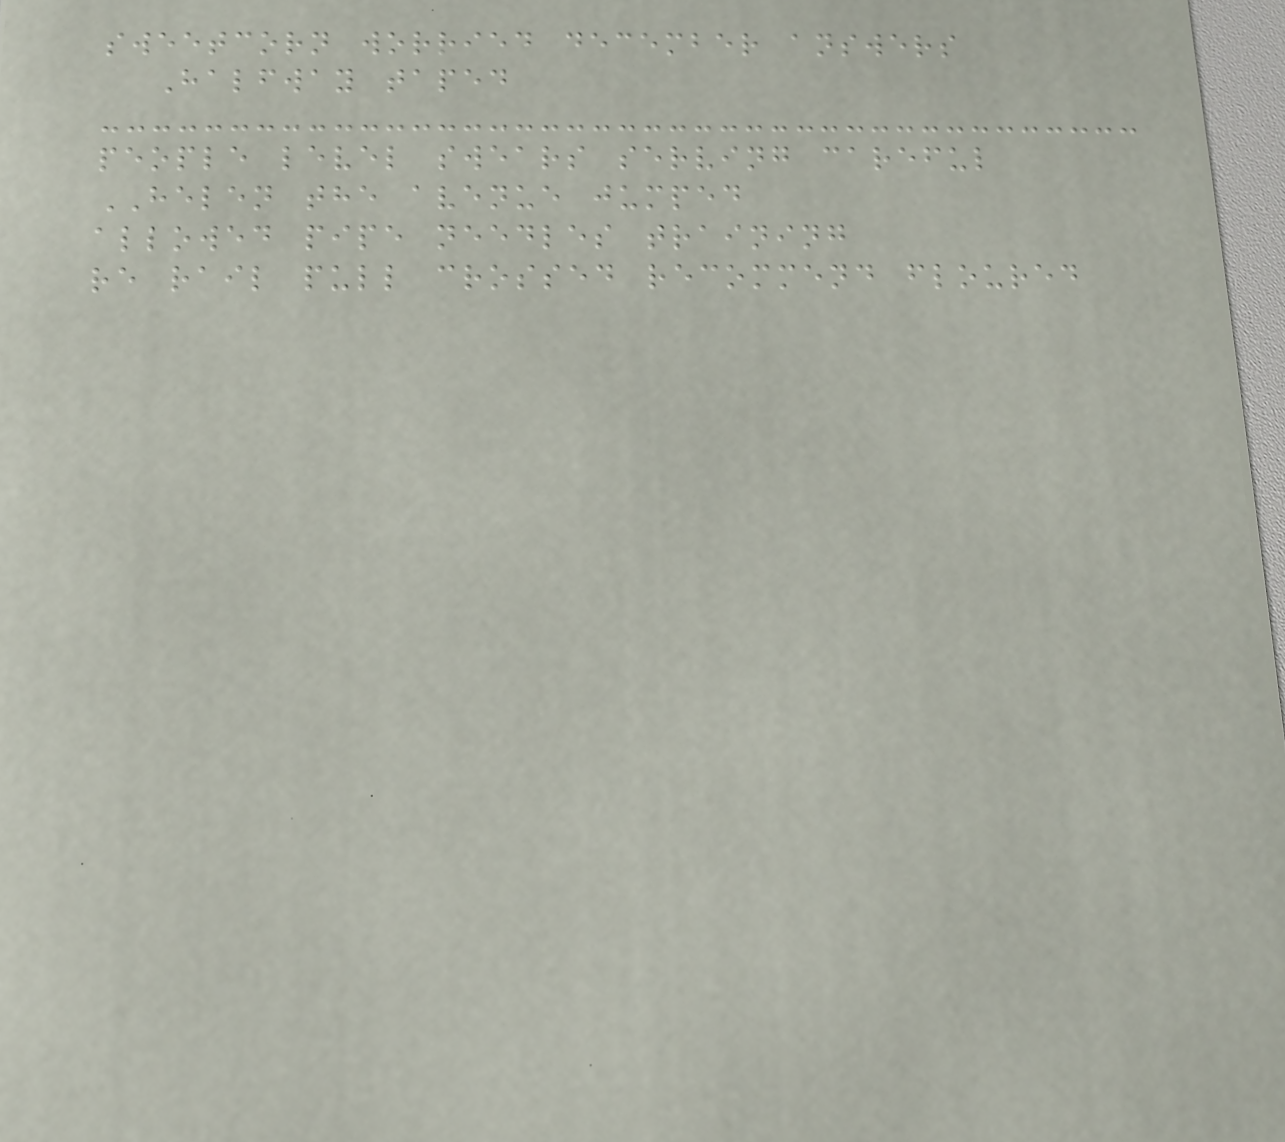sweetcorn worried december answers
Halfway taped
people level swears serving careful
HELEN the avenue jumped
allowed pipe needles training
re rail pull crossed recommend floured
